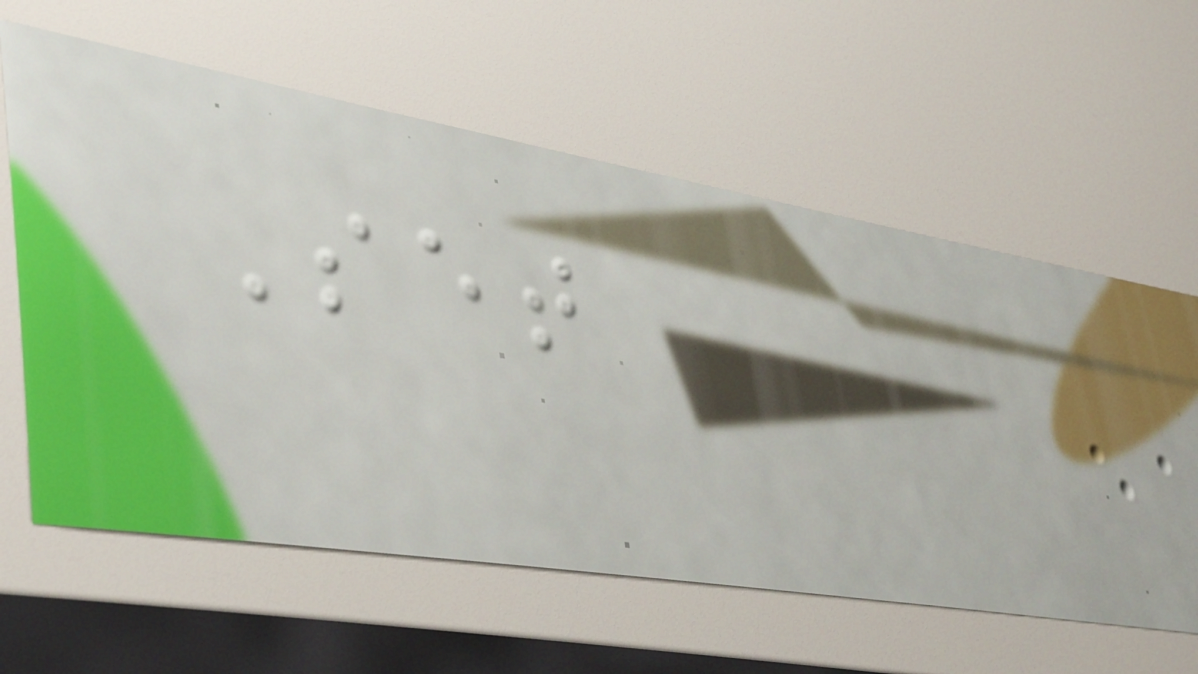Set
